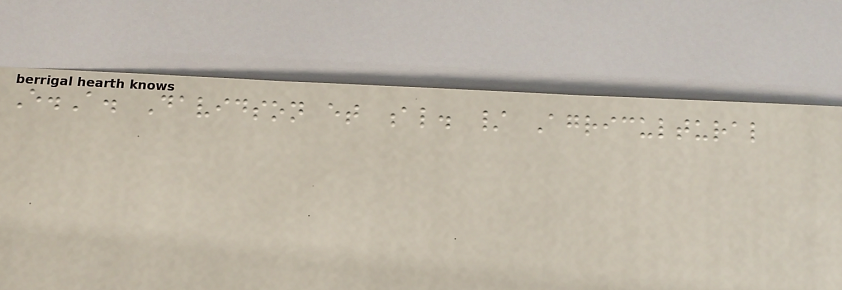E.A. Davidson et al. / Agricultural
